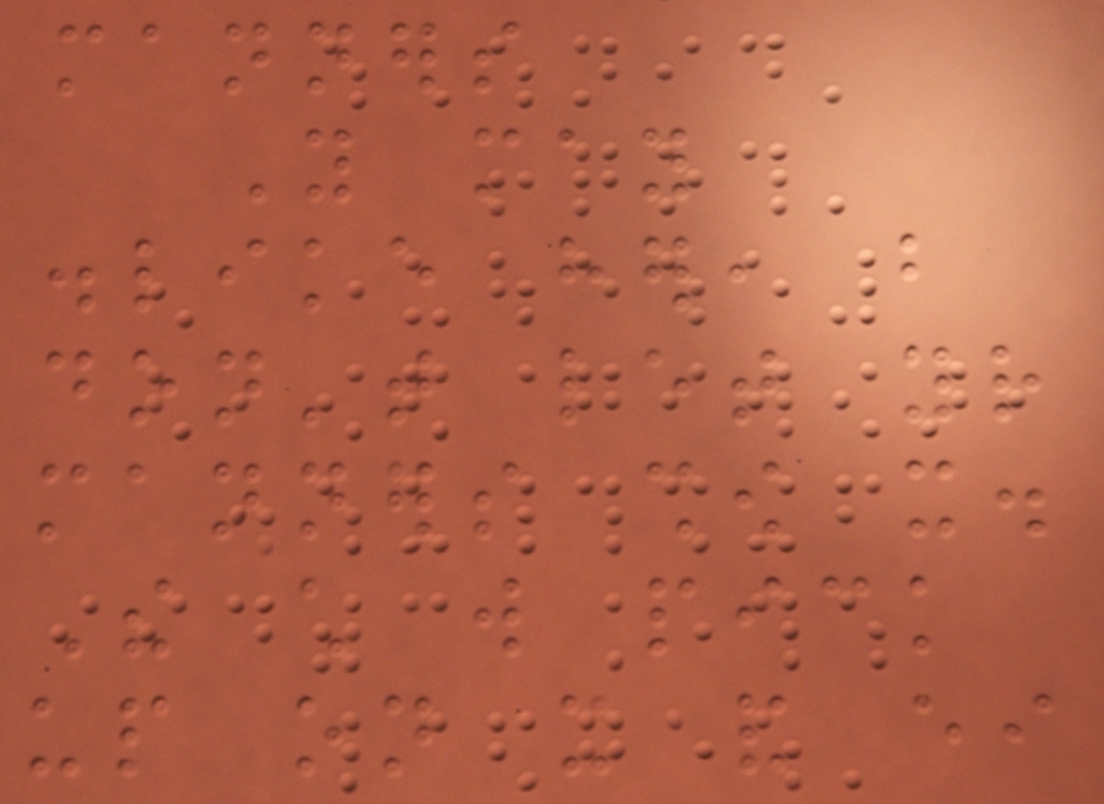manners
You may
dislike her, but
don't let your
manners show it.
The child will pick
up on it and either
